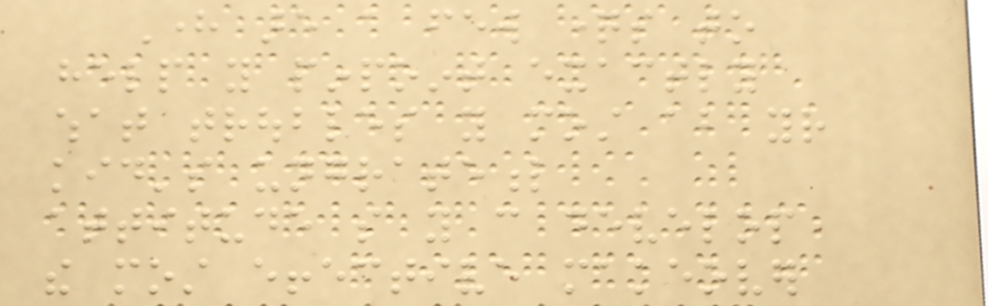Here are a few questions to
help you pinpoint exactly
what troubles you most about your
kid's ungrateful
attitude so you can develop
the most effective makeover
